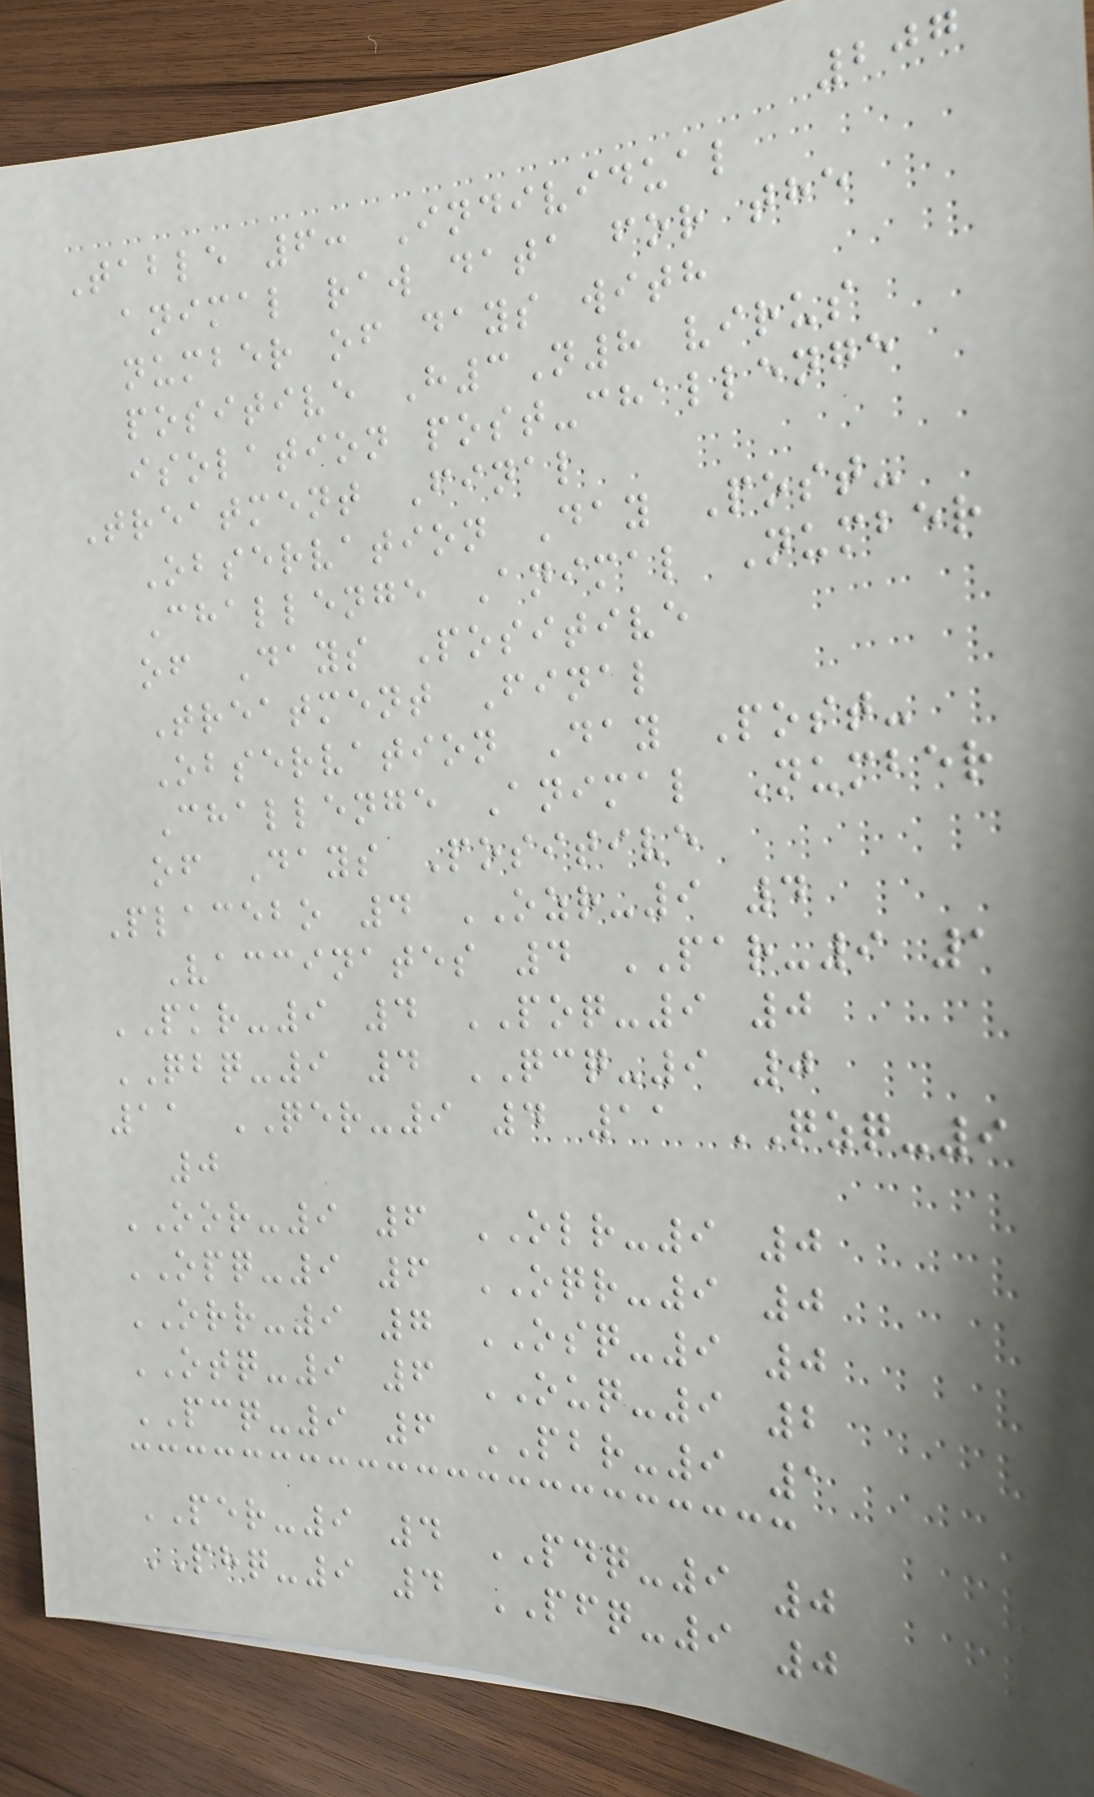207
Table 6: Individual
animal raw data for the
number of days with
positive H3N8 virus
isolation post-challenge
Treatment Final
Observation Day Post-
Challenge Animal Number
of Days Positive
Treatment Final
Observation Day Post-
Challenge Animal Number
of Days Positive
Placebo 4 OZR-9 4
Vaccinates 4 PAR-9 1
PKR-9 4 POQ-9 0
QBQ-9 4 QCQ-9 0
11 QER-9 4 11 QZQ-9
0
OOR-9 6 OLR-9 0
OPQ-9 6 OQR-9 0
ORR-9 7 OSQ-9 0
OTQ-9 6 OUQ-9 2
PCQ-9 6 PBR-9 1
PER-9 4 PDQ-9 0
PHQ-9 4 PFQ-9 0
